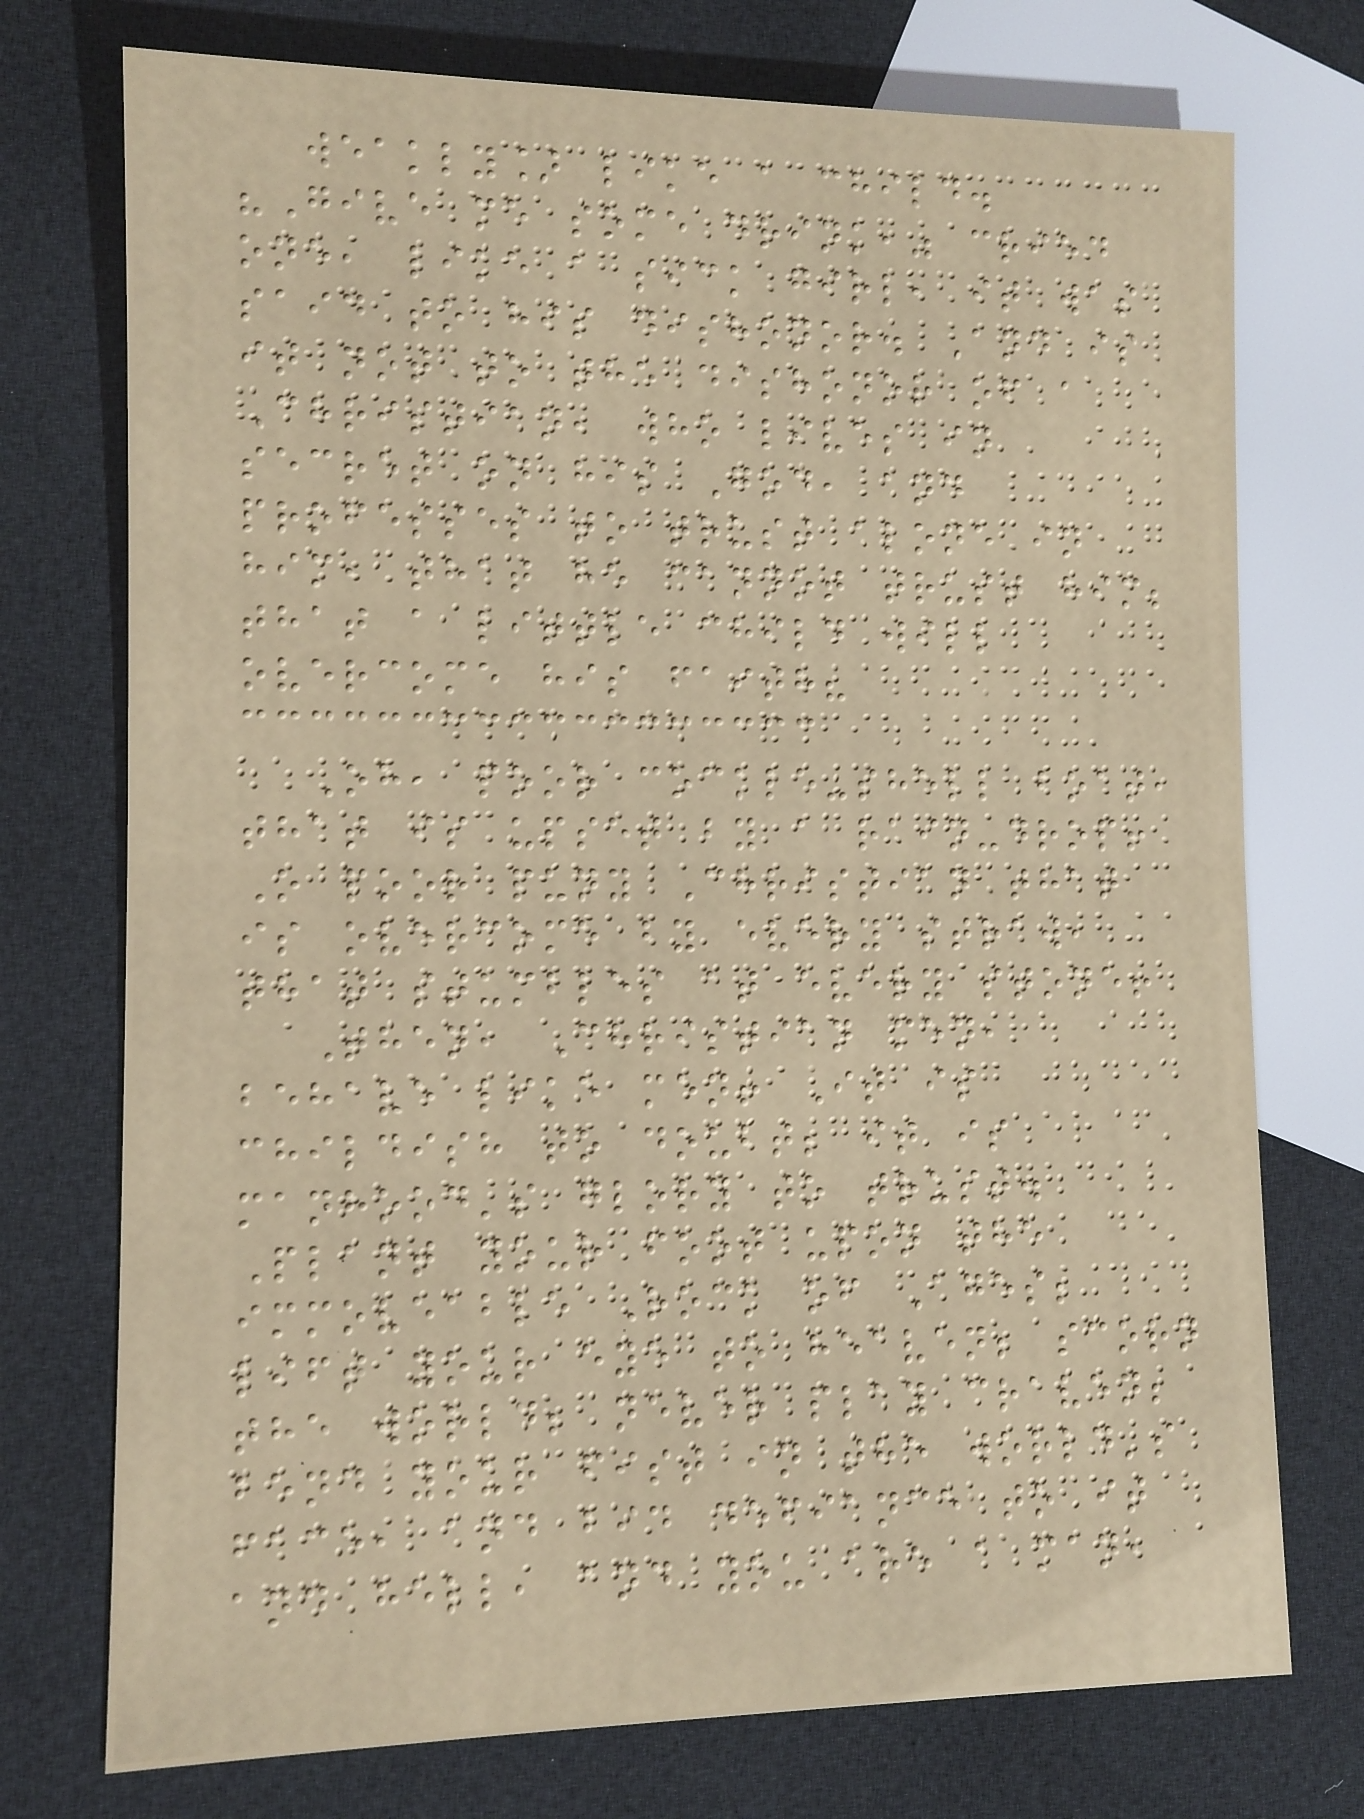weakly] like a child.
"Give me some drink," cried
one, like a sick girl, it was
said to his dishonor. And is
it not to the dishonor of a
Christian, who lives in
secret on his God, and
professes to trust alone in
him, that he cannot trust him;
that a little child will
overcome his faith?
Oh, poor cockle-shell boat,
that is upset by a rain-drop!
O poor puny Christian that
is overcome by every straw,
that stumbles at every stone!
Then, Christian men,
behave like men! It is
childish to doubt; it is
manhood's glory to trust.
Plant your foot upon the
immoveable Rock of Ages;
lift your eye to heaven; scorn
the world; never play craven;
bend your fist in the world's
face, and bid defiance to it
and hell, and you are a man,
